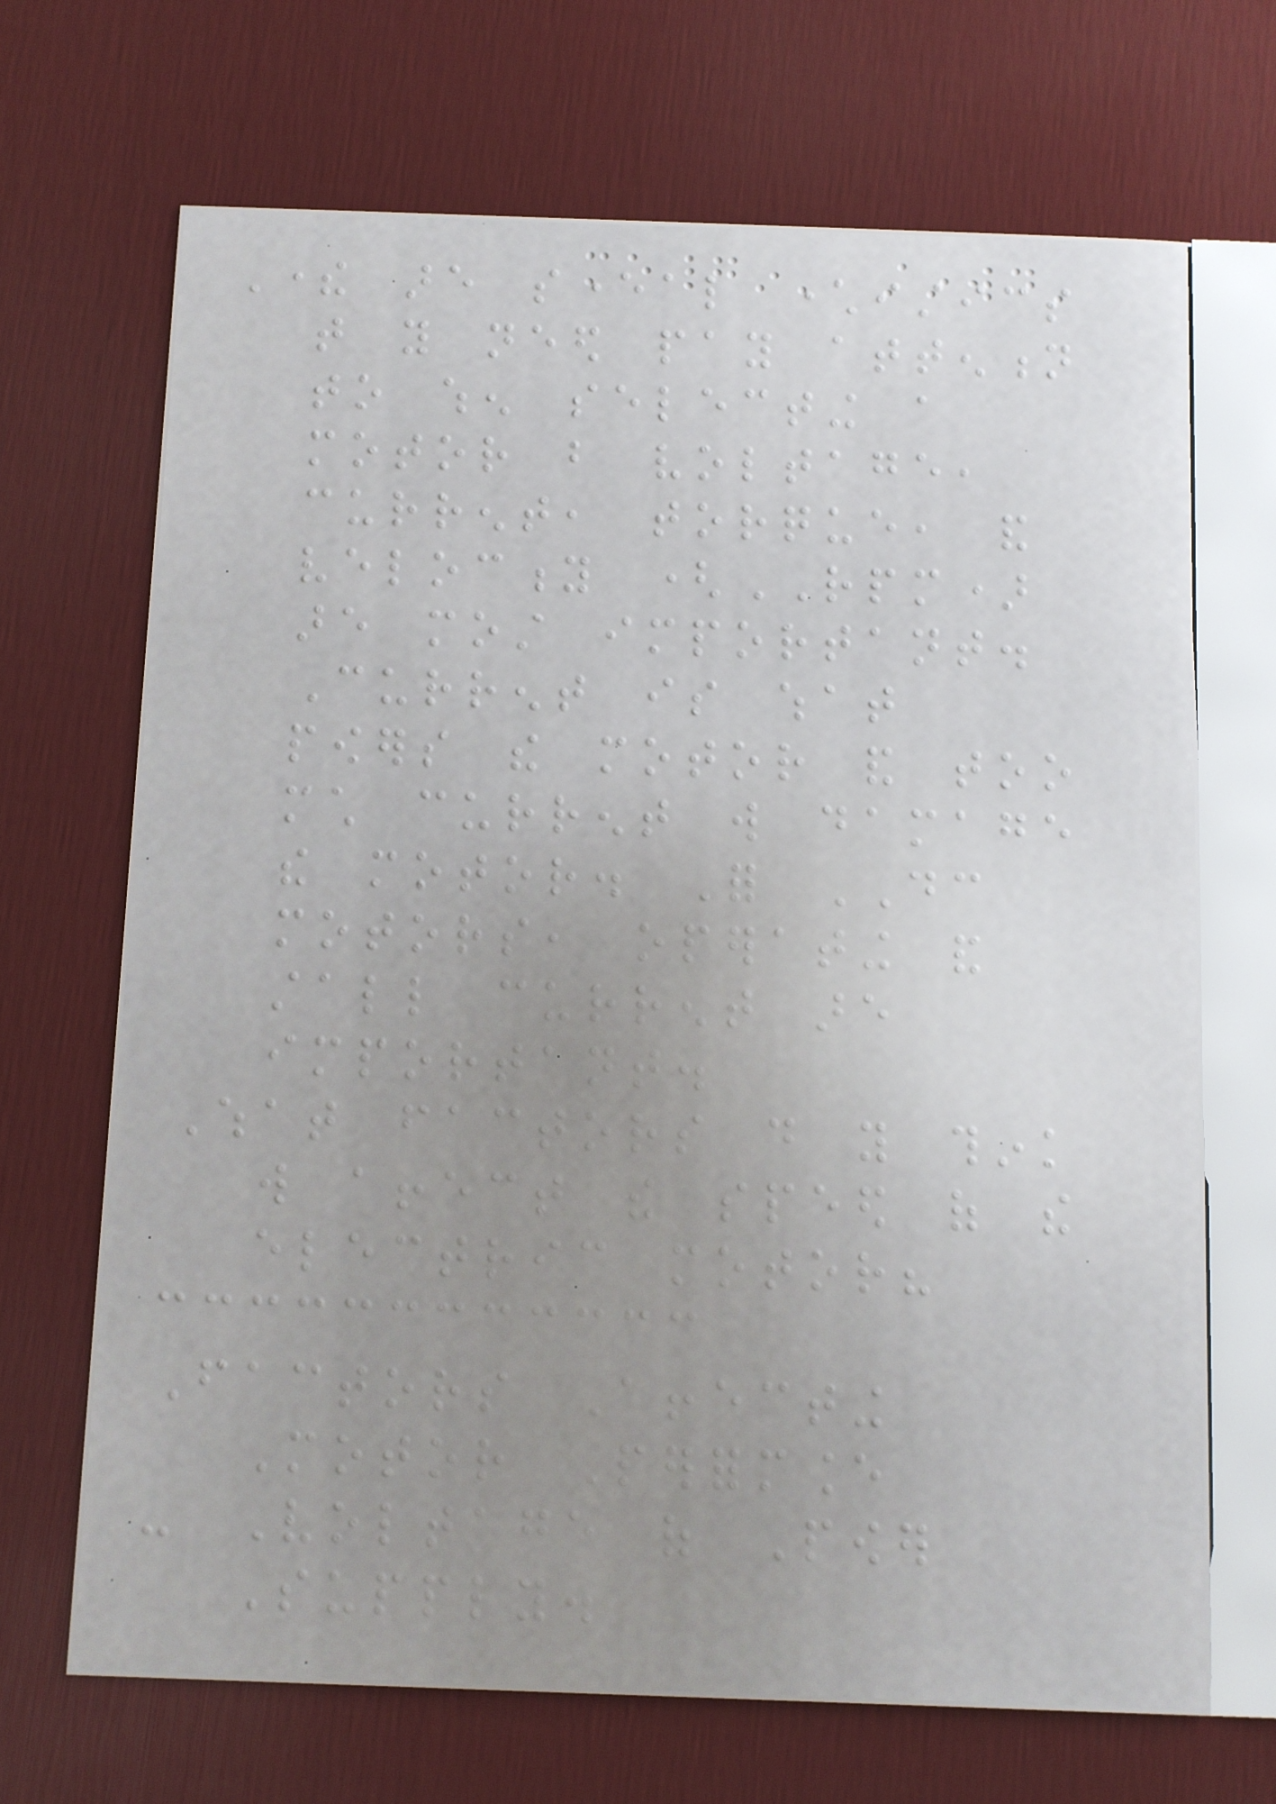There are several characteristics
that you need pay attention
to when selecting a
motor but voltage,
current, torque, and
velocity (RPM)
are most important.
Current is what
powers the motor and too
much current will damage
the motor. For DC
motors, operating and
stall current are
important.
What factors do you think
will affect the speed of the
electric motor?
Factors Affecting
Motor Performance
- Voltage of Power
Supply.
